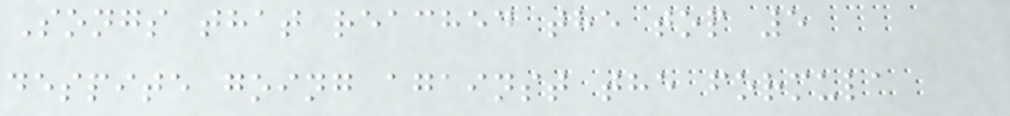Songs that reached the top 5
despite going against the formula
